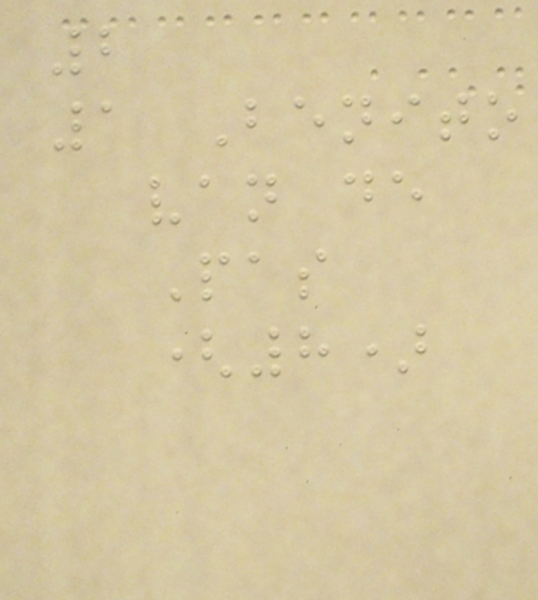2
1 Benito
van de
Pas
(8)
